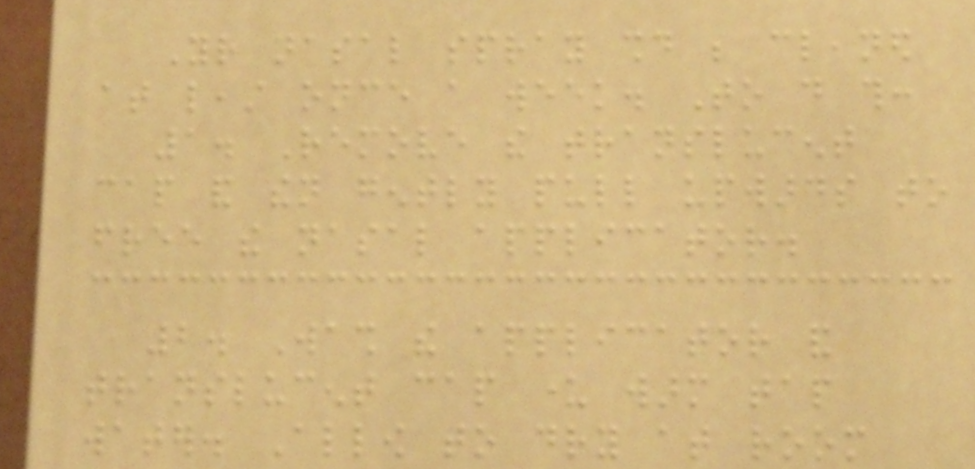Your nasal spray should be cleaned
at least once a week. To do this:
1. Remove the translucent
cap and then gently pull upwards to
free the nasal applicator.
2. Wash the applicator and
translucent cap under warm tap
water. Allow to dry at room
